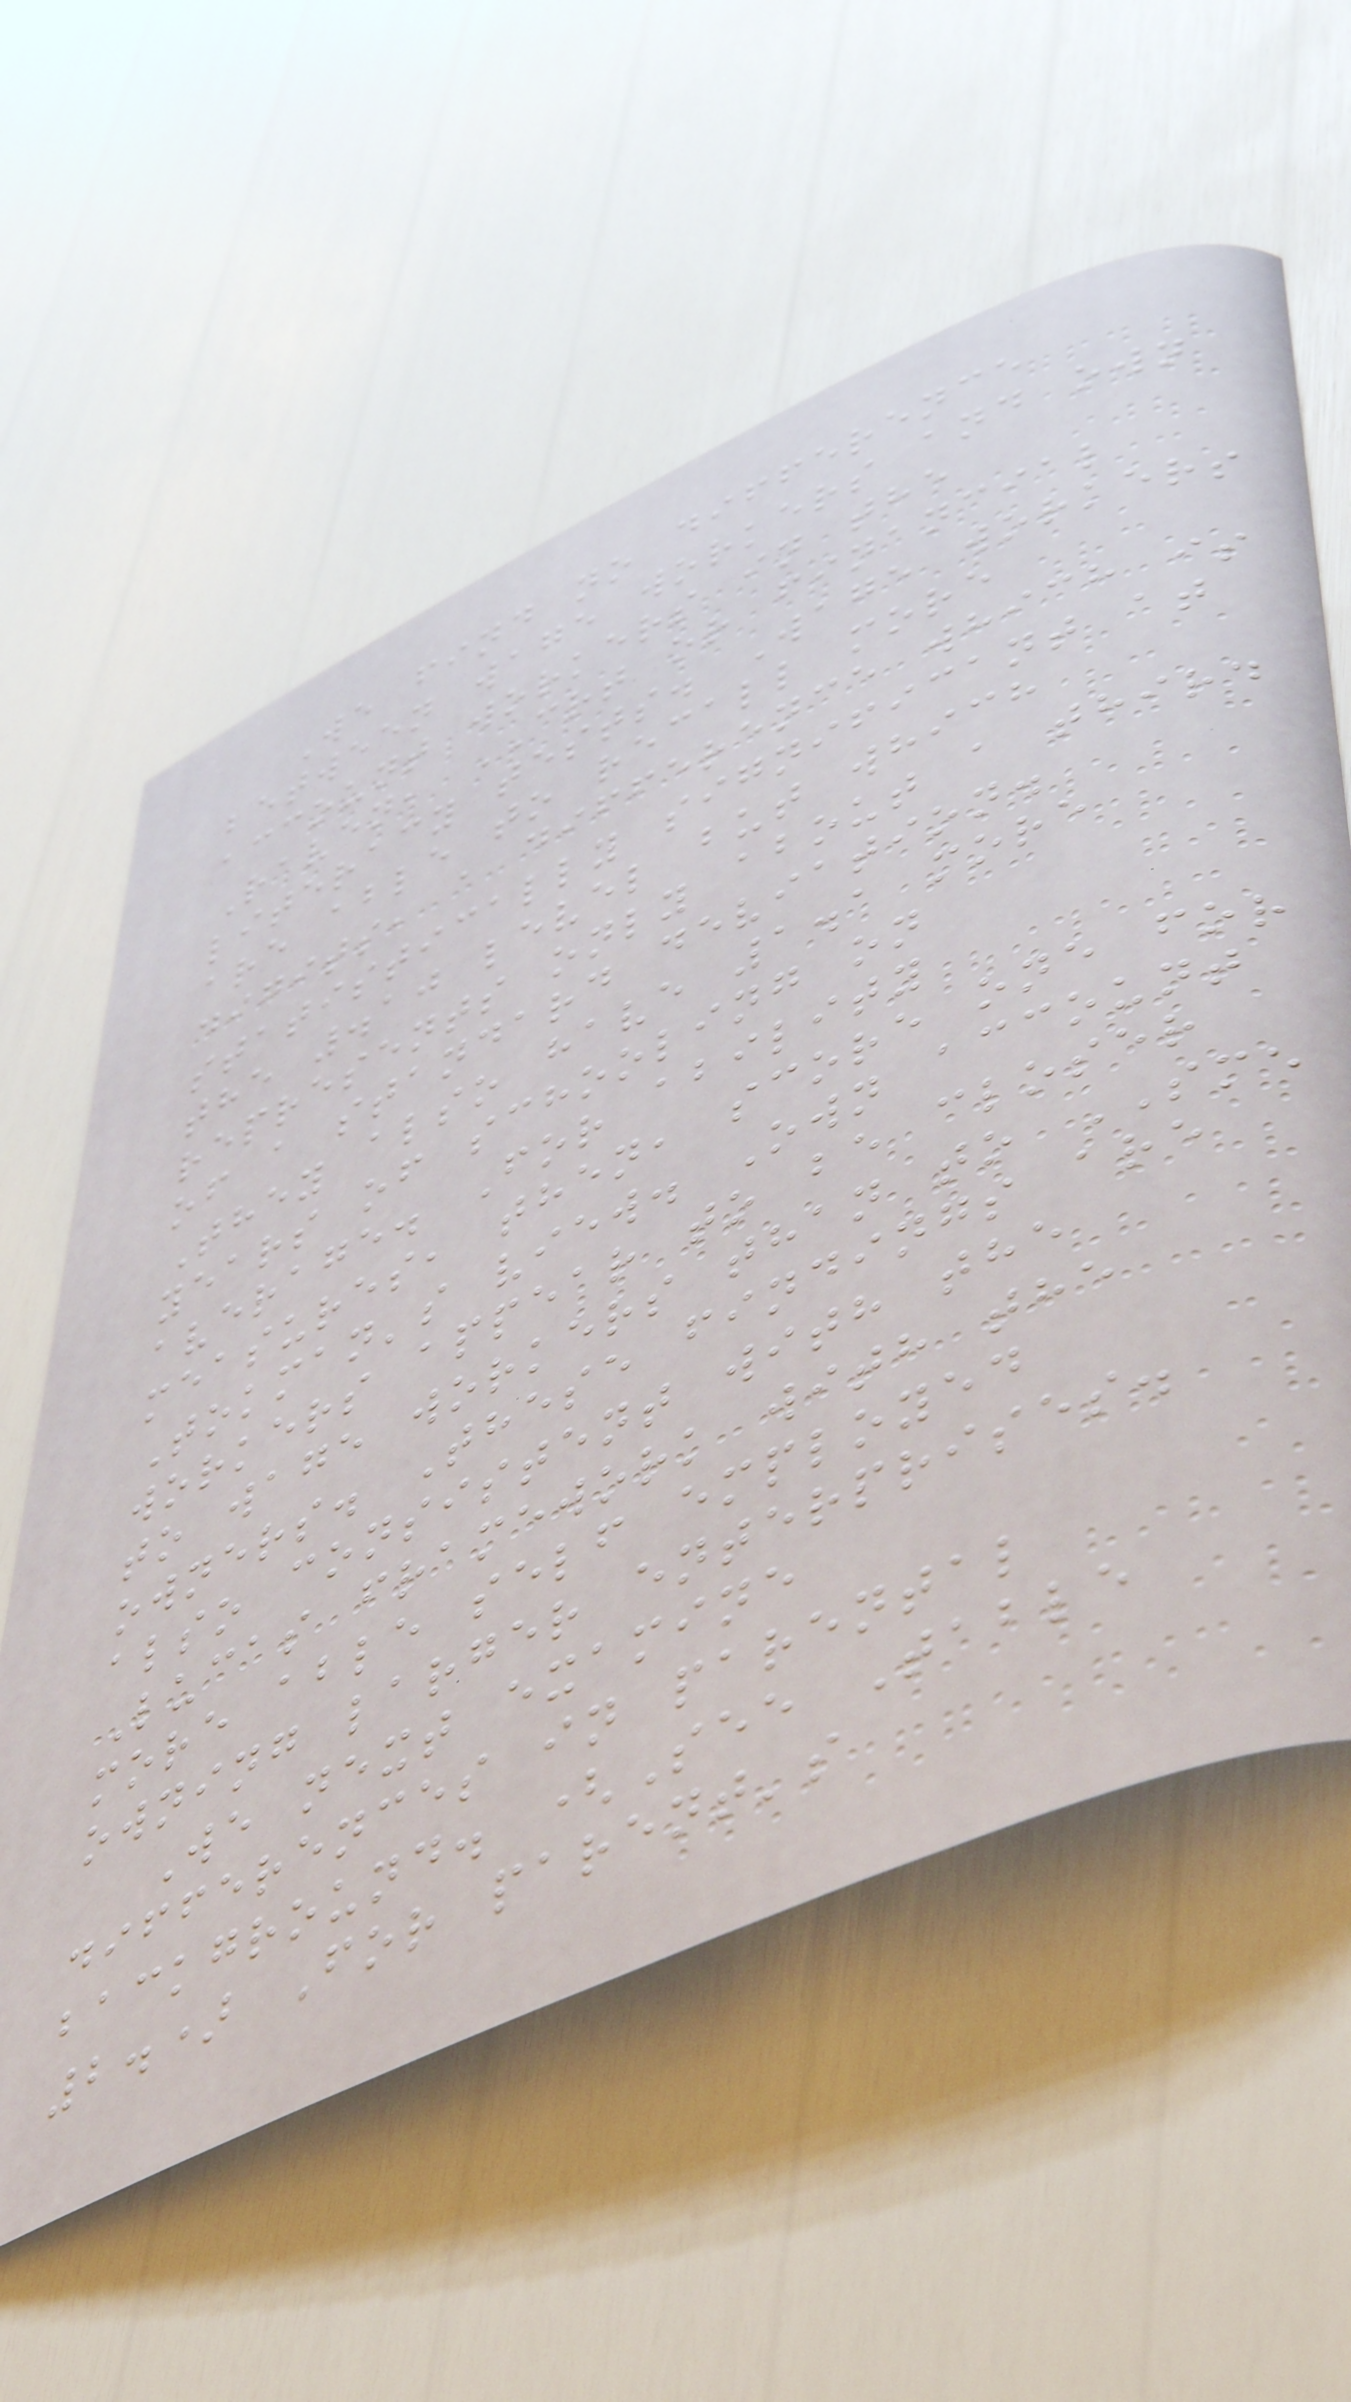We find no difference
between wage workers and own
account workers in the
Raven, CRT or financial
literacy tests. Wage workers
are able to recall more
digits, a difference which is
statistically significant at
the .10 level but which
represents only about a third
of a standard deviation.
They also have 1.1 more
years of schooling on
average. For ability
measures, then, score one for
Tokman's view. Own account
workers appear to be closer
to wage workers than to SME
owners. These findings are
also consistent with the
Lucas framework with the
more able self employed
owning larger enterprises.
We next examine
differences in parental
background. (See Table
2.) For parent's
